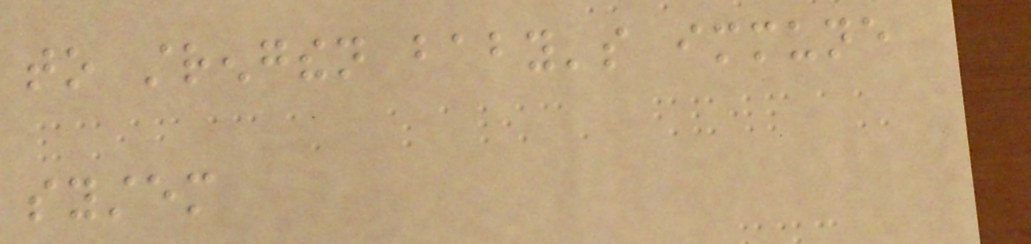to strengthen baby's immune
system
